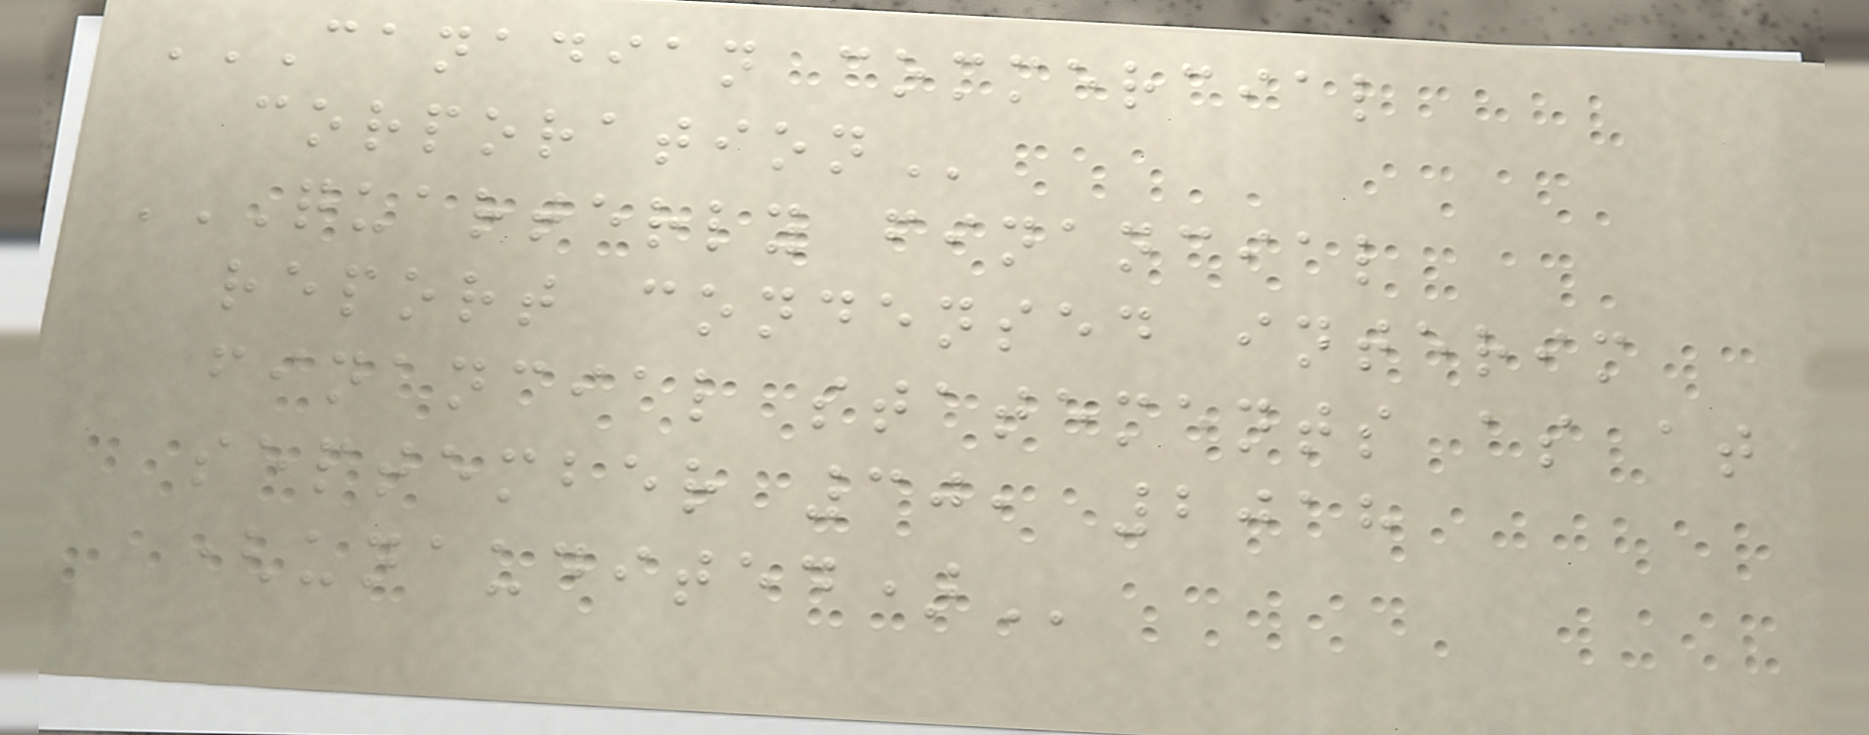CANADIAN COMMERCIAL
CORPORATION
QUARTERLY FINANCIAL
REPORT CONDENSED INTERIM
FINANCIAL STATEMENTS AS AT
SEPTEMBER 30, 2018
(UNAUDITED)
